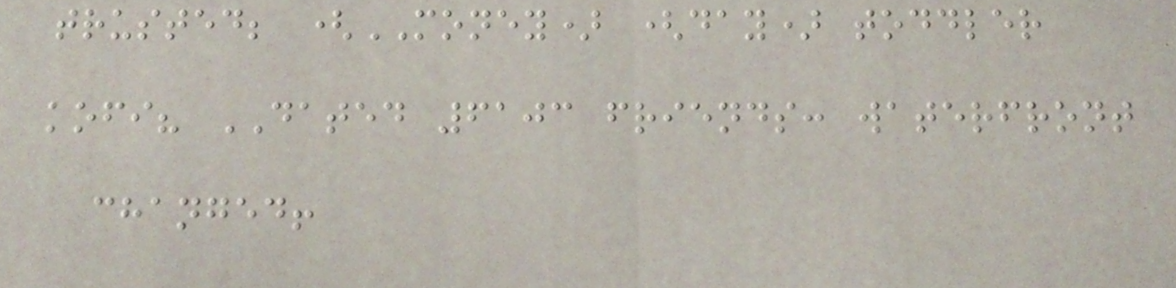trusted; (MONEY) (day) toddler
kofi? DATED 6103 friends: waterfront
changed!
